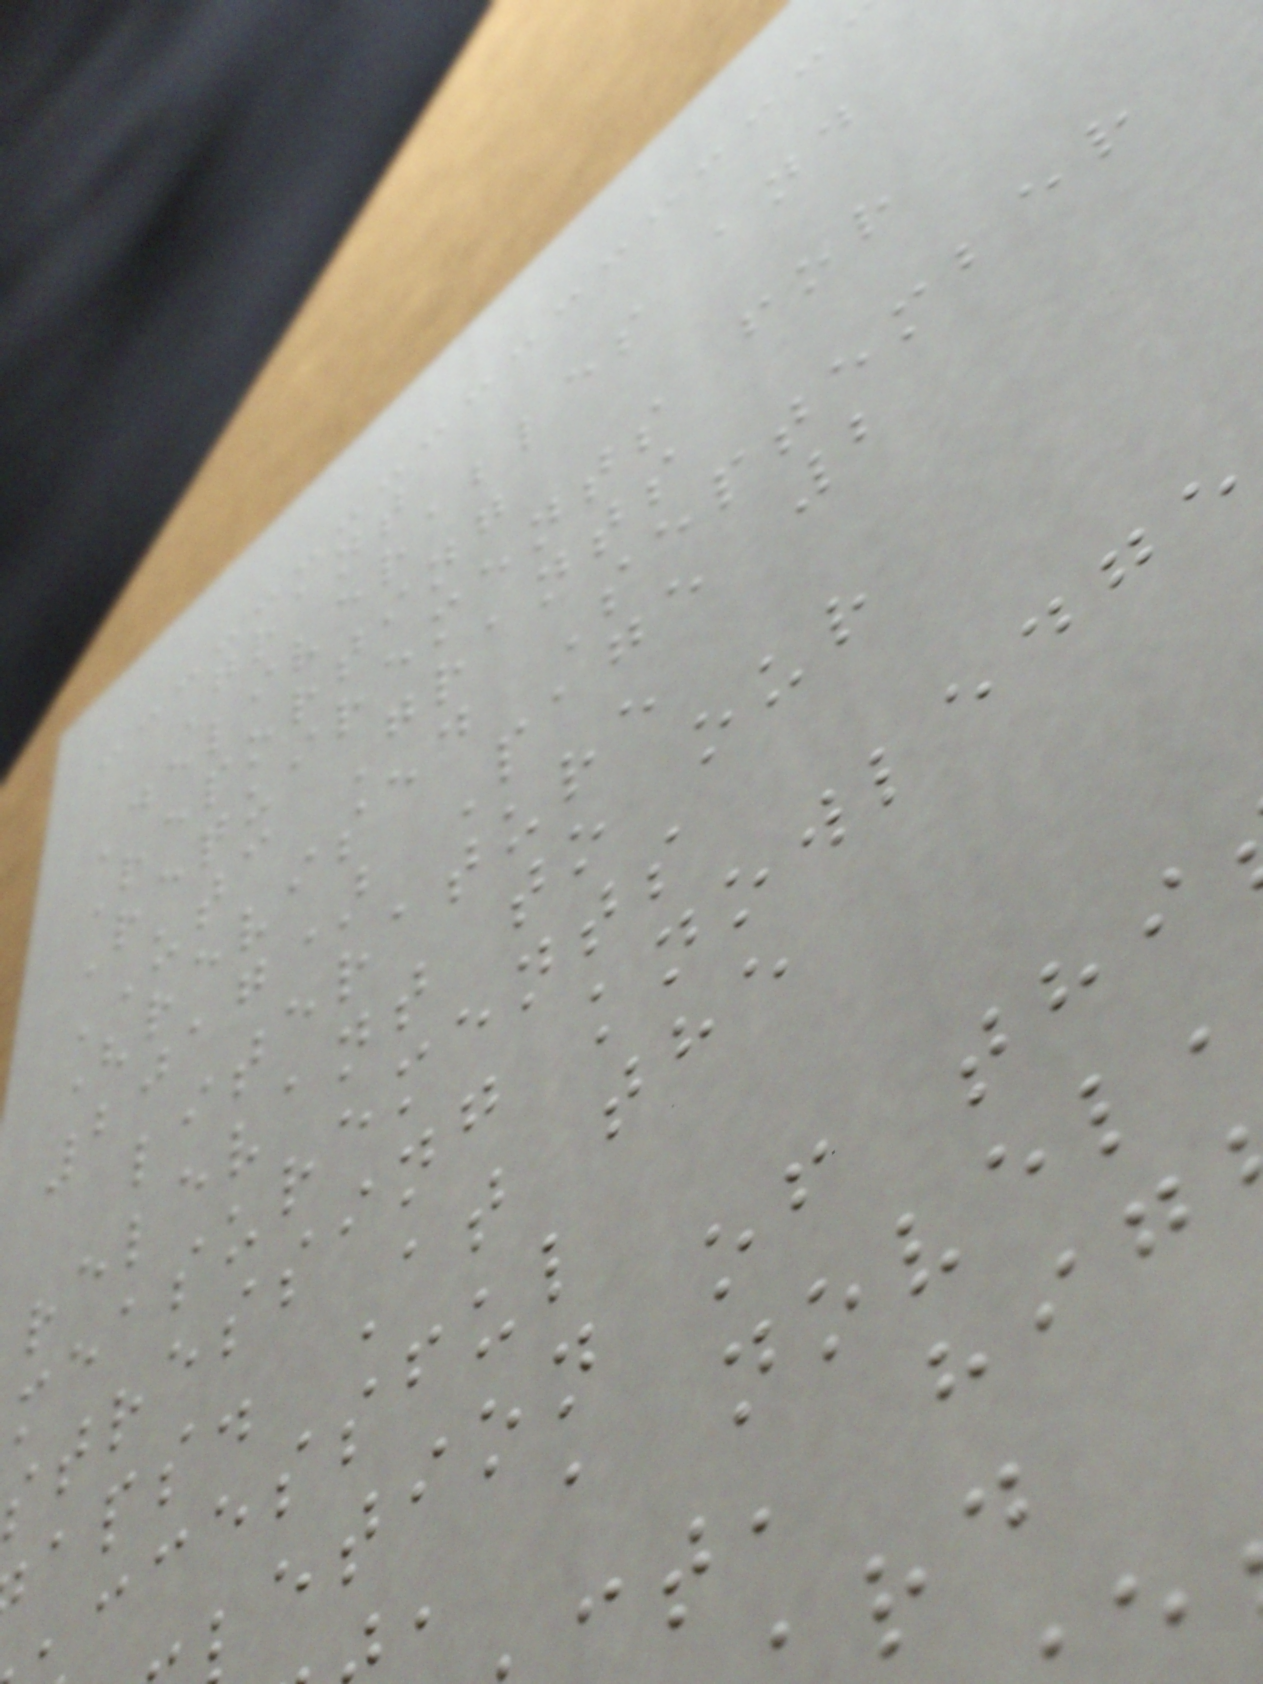Grant
Deliverables and
Reporting
Requirements for
UTC Grants
(revised September
2017) Page 2
literature
relevant to our
measurements
tressing knowledge
aps. At the
ccessful
etion of thi
, a novel,
t, hig
